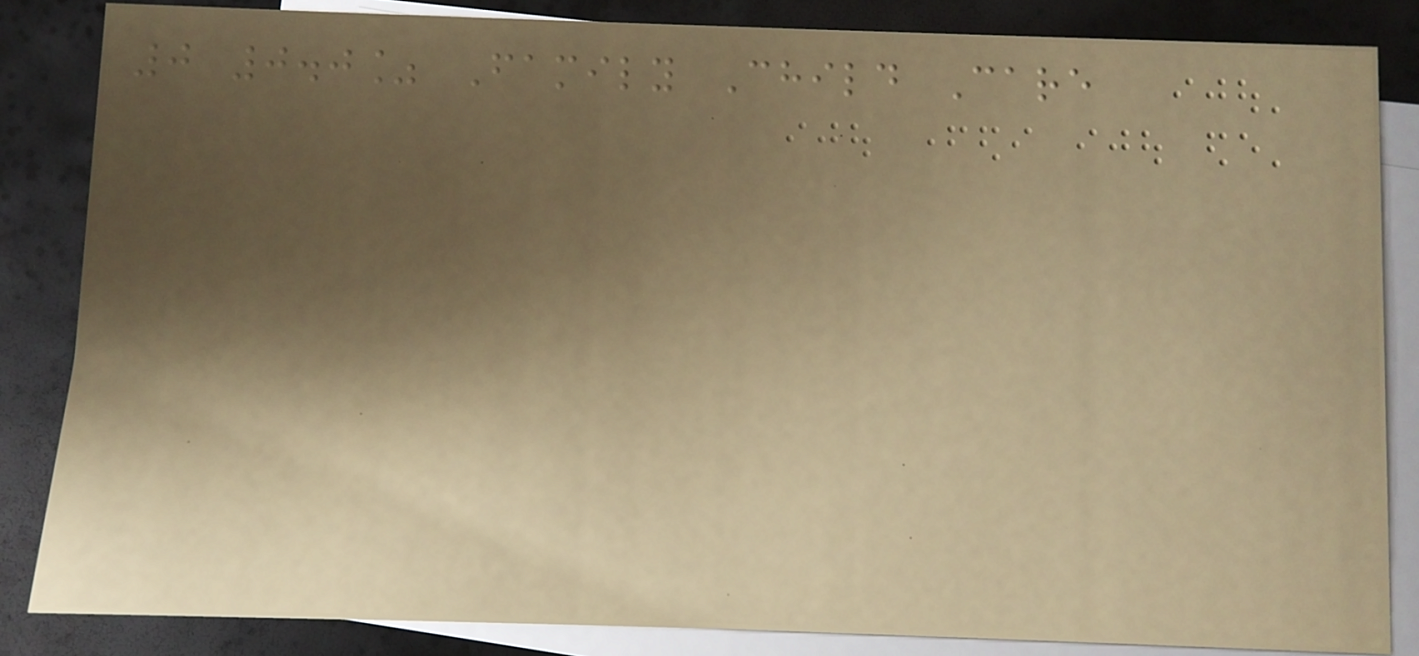0 0.0% Family Child Care
